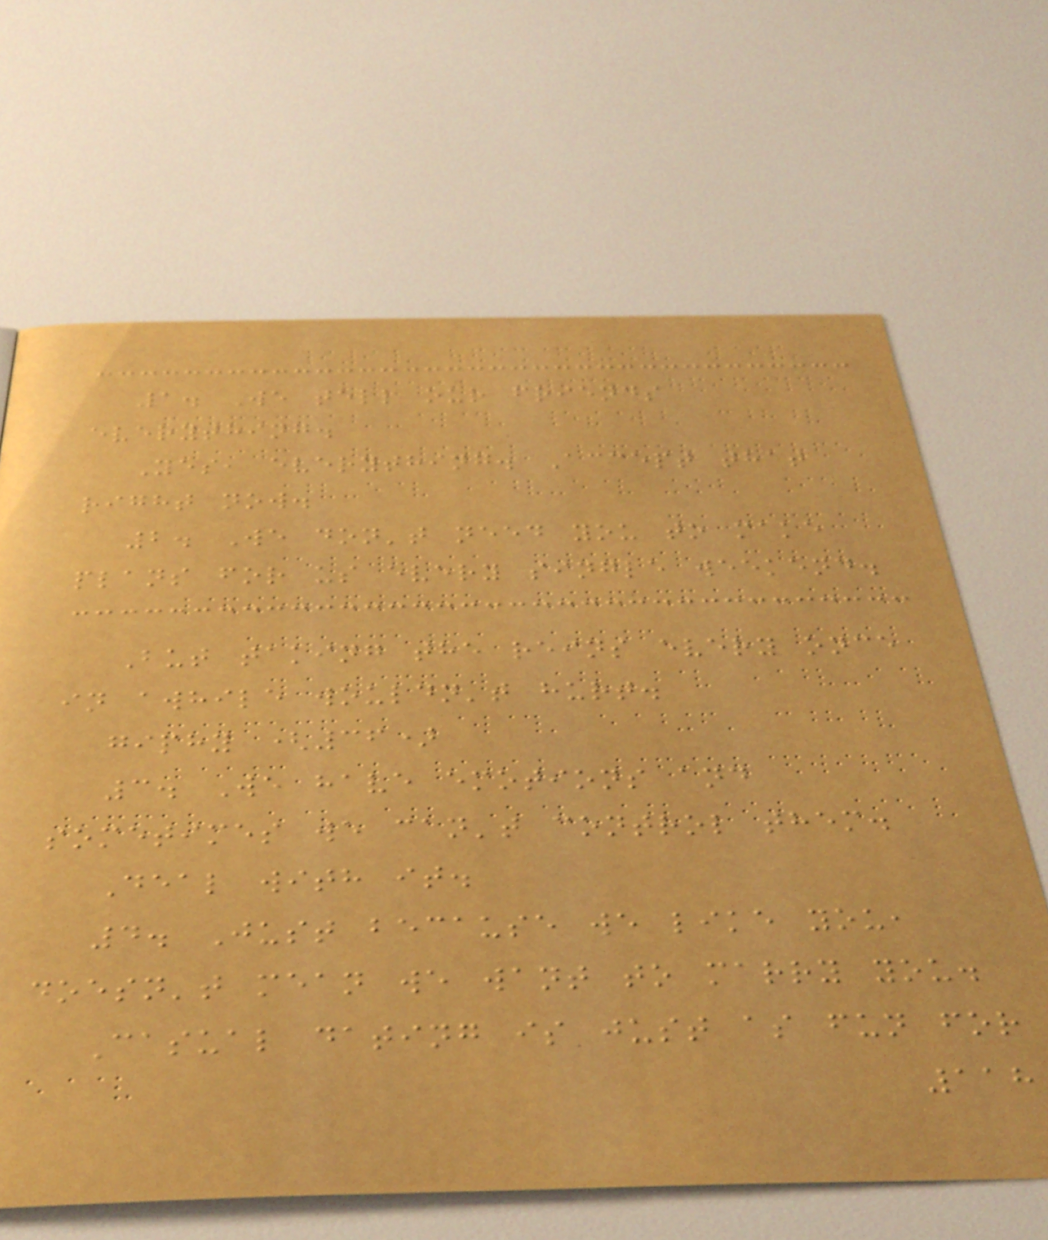1. We tell our friends
everything.
Yes, everything. Accept that
right now.
2. We don't need you to make
plans for us every single weekend.
But taking the reins every once
in awhile wouldn't hurt.
giphy (36)
3. We have emotions and
sometimes we can't control them.
Deal with it.
4. Just because we like you,
doesn't mean we want to marry you.
Casual dating is just as fun for
118
